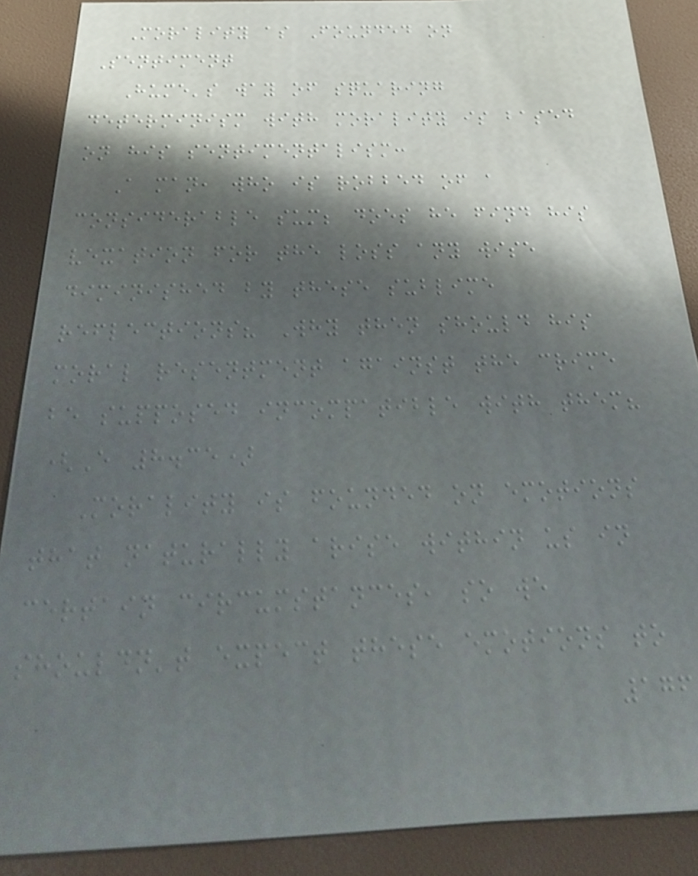Morality as Founded on
Sentiment
Hume's way of squaring
determinism with morality is based
on his sentimentalism:
A man, who is robbed of a
considerable sum; does he find his
vexation for the loss any wise
diminished by these sublime
reflections? Why then should his
moral resentment against the crime
be supposed incompatible with them?
(E 8.35)
Morality is founded on emotions
that naturally arise within us in
certain circumstances, so we
shouldn't expect these emotions to
176
